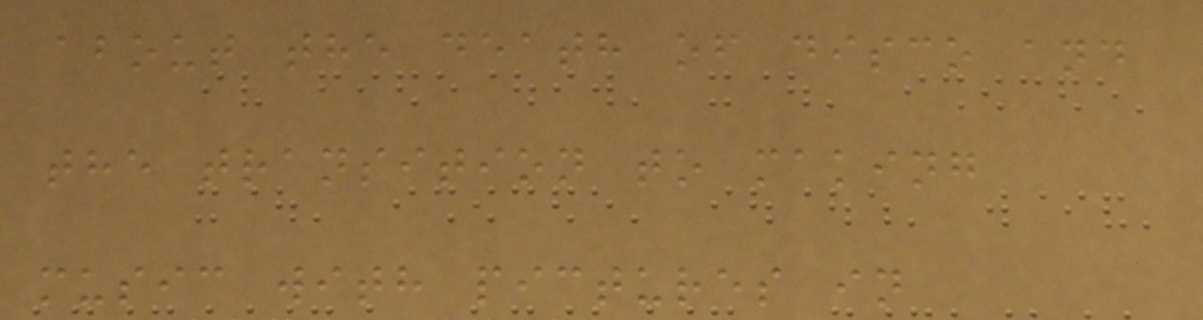about the death of disco and
the transition to making
music with pictures in
